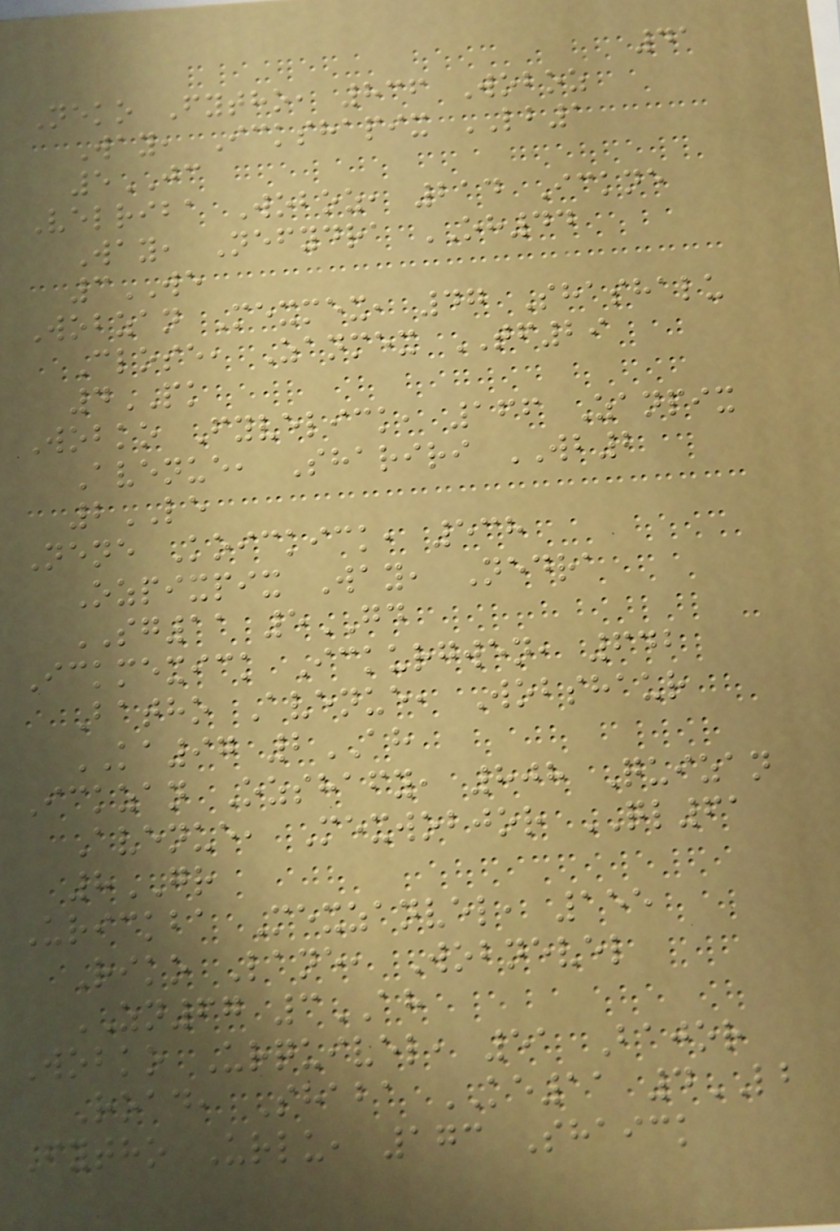41
Neko Fytho, 836 Woboz
Way, Ickshapix LB1
5JC
Velriba Woboz, 214 Ickne
Way, Nefydra OH44
3WE
Wobzan Mexmex, 47 Shashalu
Close, Zanmex TF29
4PK
Wobko Fyvelick, 166 Zanpix
Avenue, Shariri WB2
2LE
Nene Koickick, 538
Ozpixpix Way, Nedra
SG11 5GD
Ickmexick Ickurgwen, 642
Batho Avenue, Wobshaur
KA97 2AH
Ickzan Ozshafy, 808 Quizan
Avenue, Mexwobjor QL61
8GR
Urickba Mexzanvel, 155
Riko Lane, Wobnevel
ZN67 3AH
Wobko Urquivel, 51 Bajor
Road, Shaba KE11 4LB
Fytho Urlu, 173 Shaick
